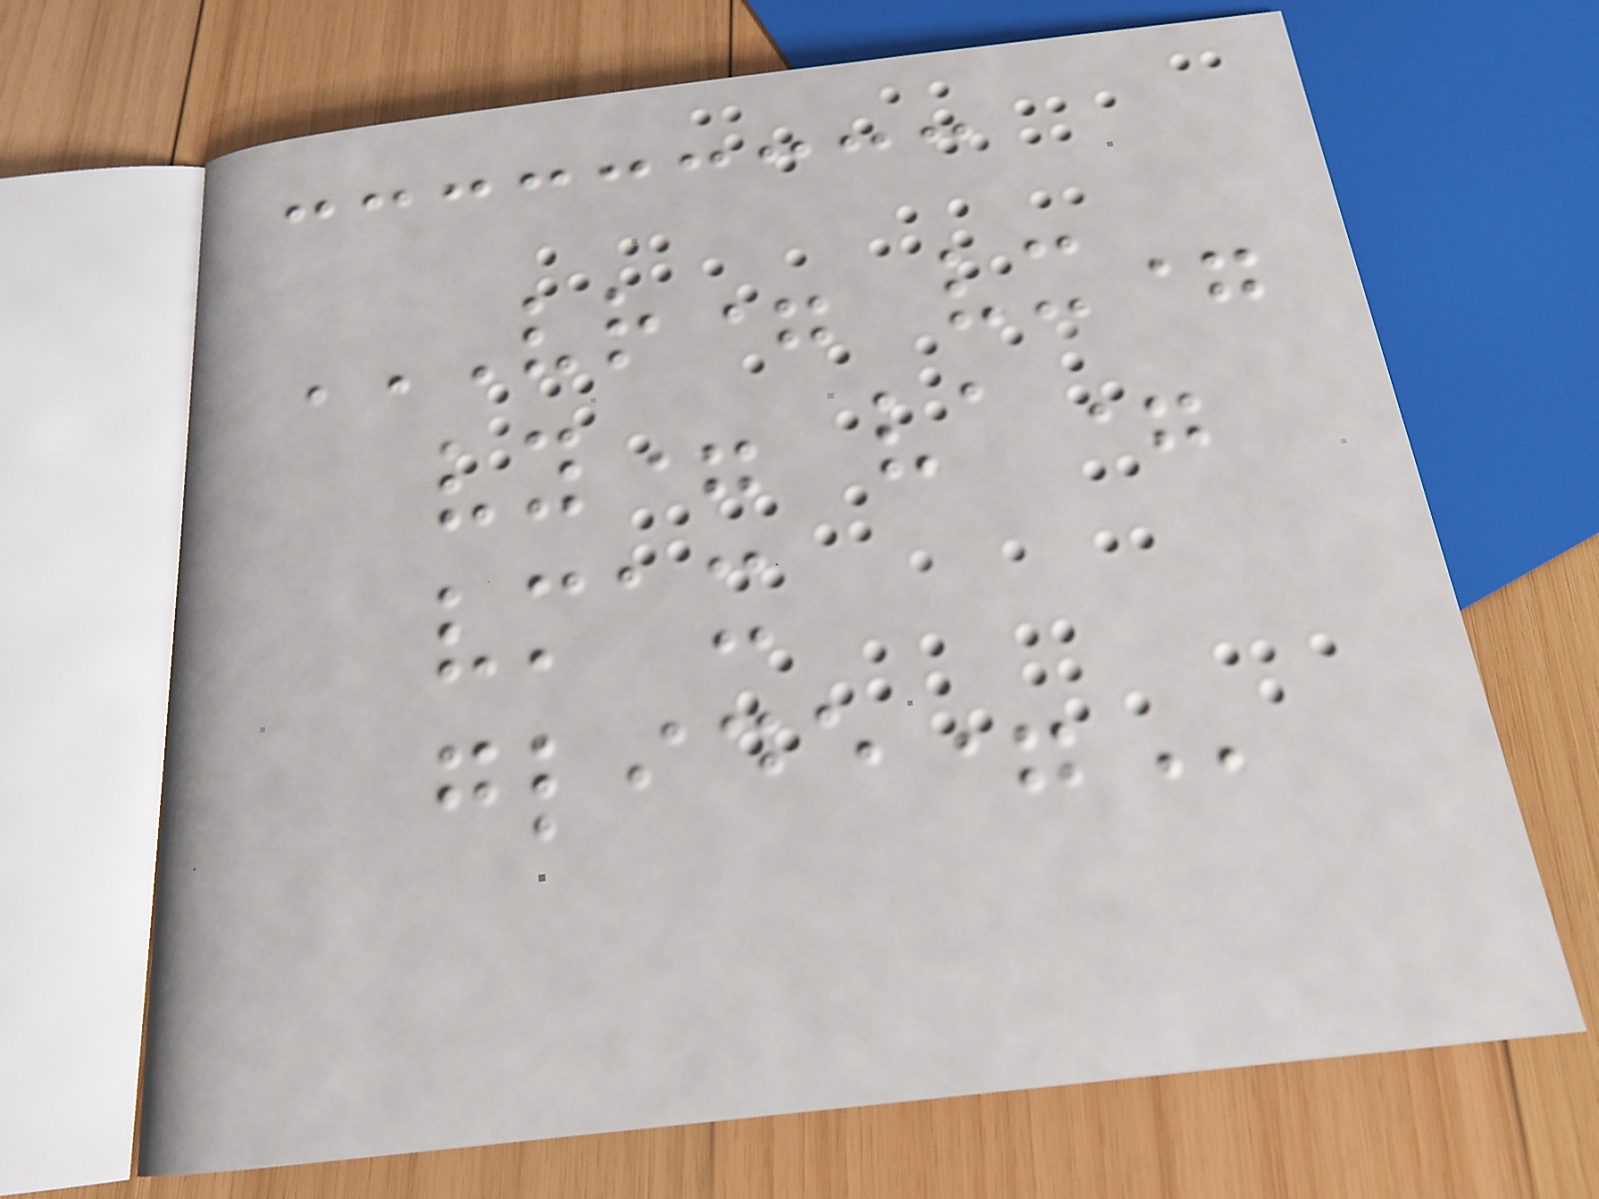VR= VX=
VY= VA=
VMAX
GLIDE=
